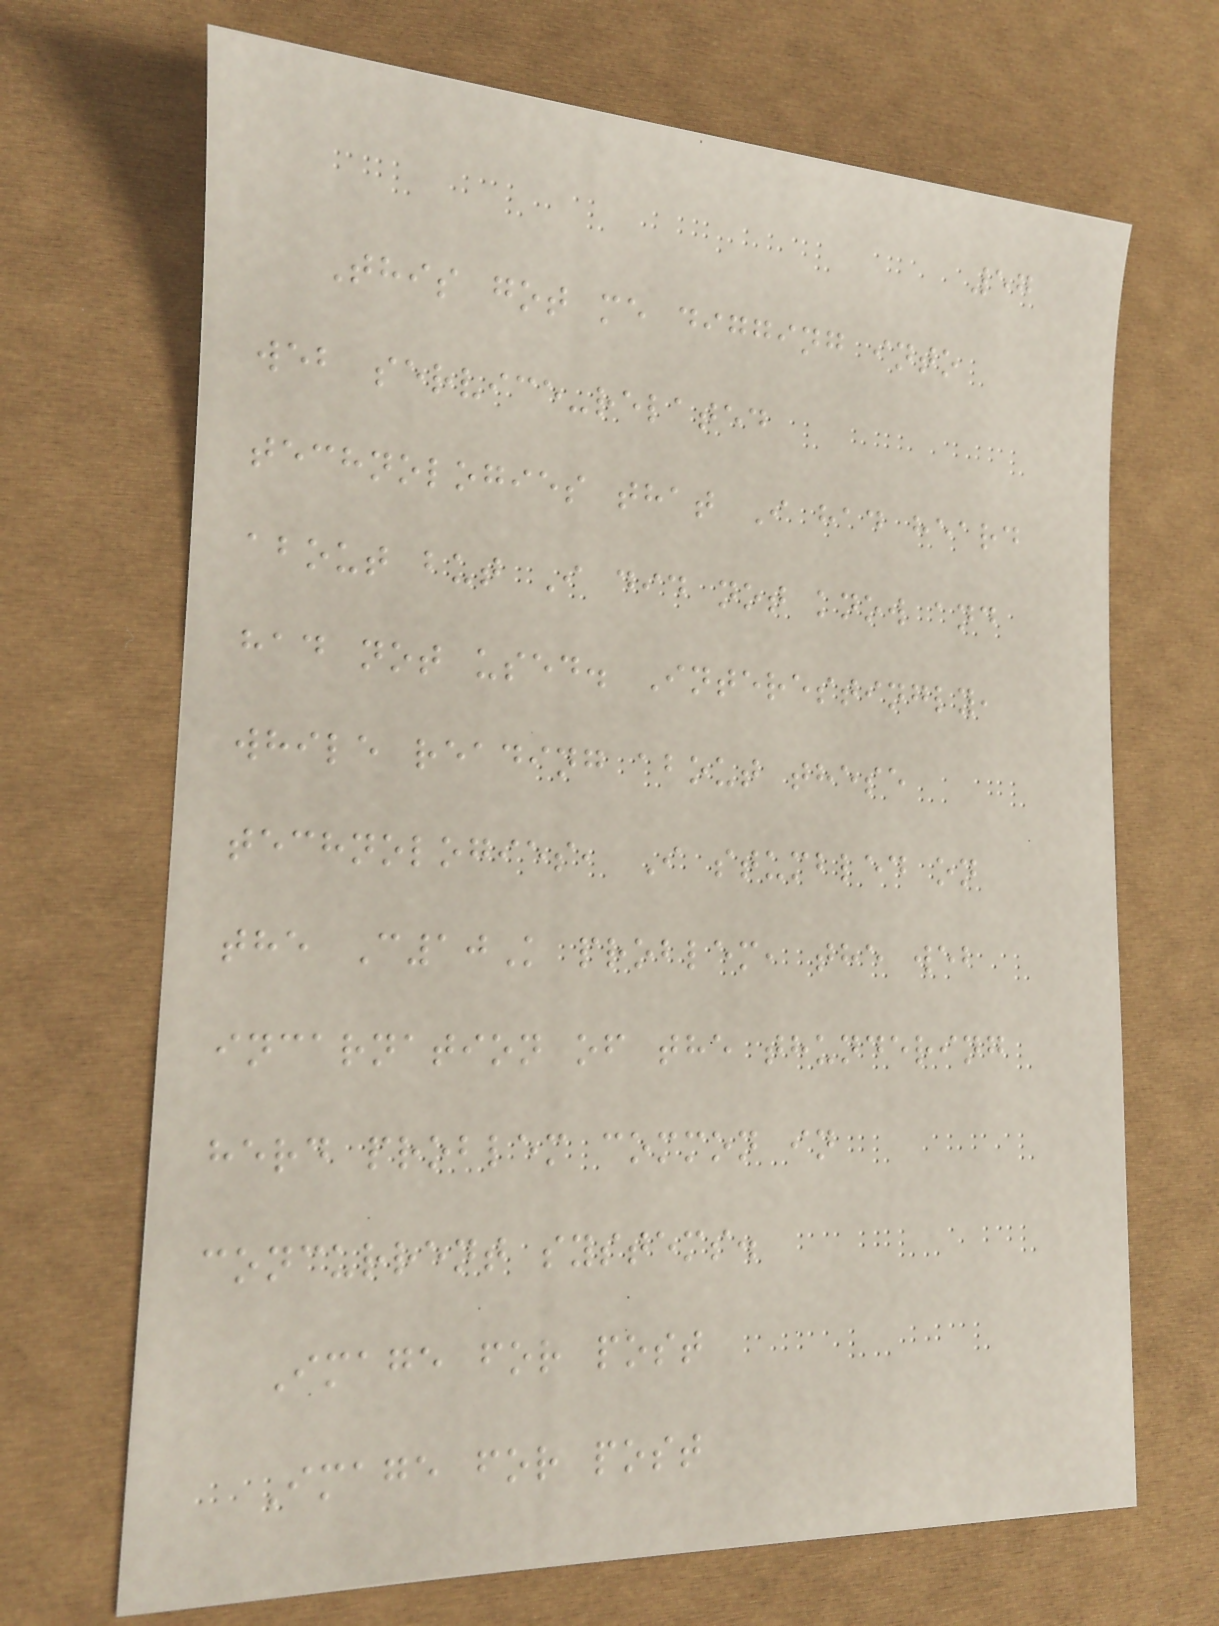57
This got me digging into
web service-related
technologies that I had heard
about but I did not know and
had not used. Interestingly,
while reading about these
technologies, I stumbled on
the C10K problem, the web
incarnation of the thundering
herd problem common in
concurrent systems.
Image for post
Image for post
